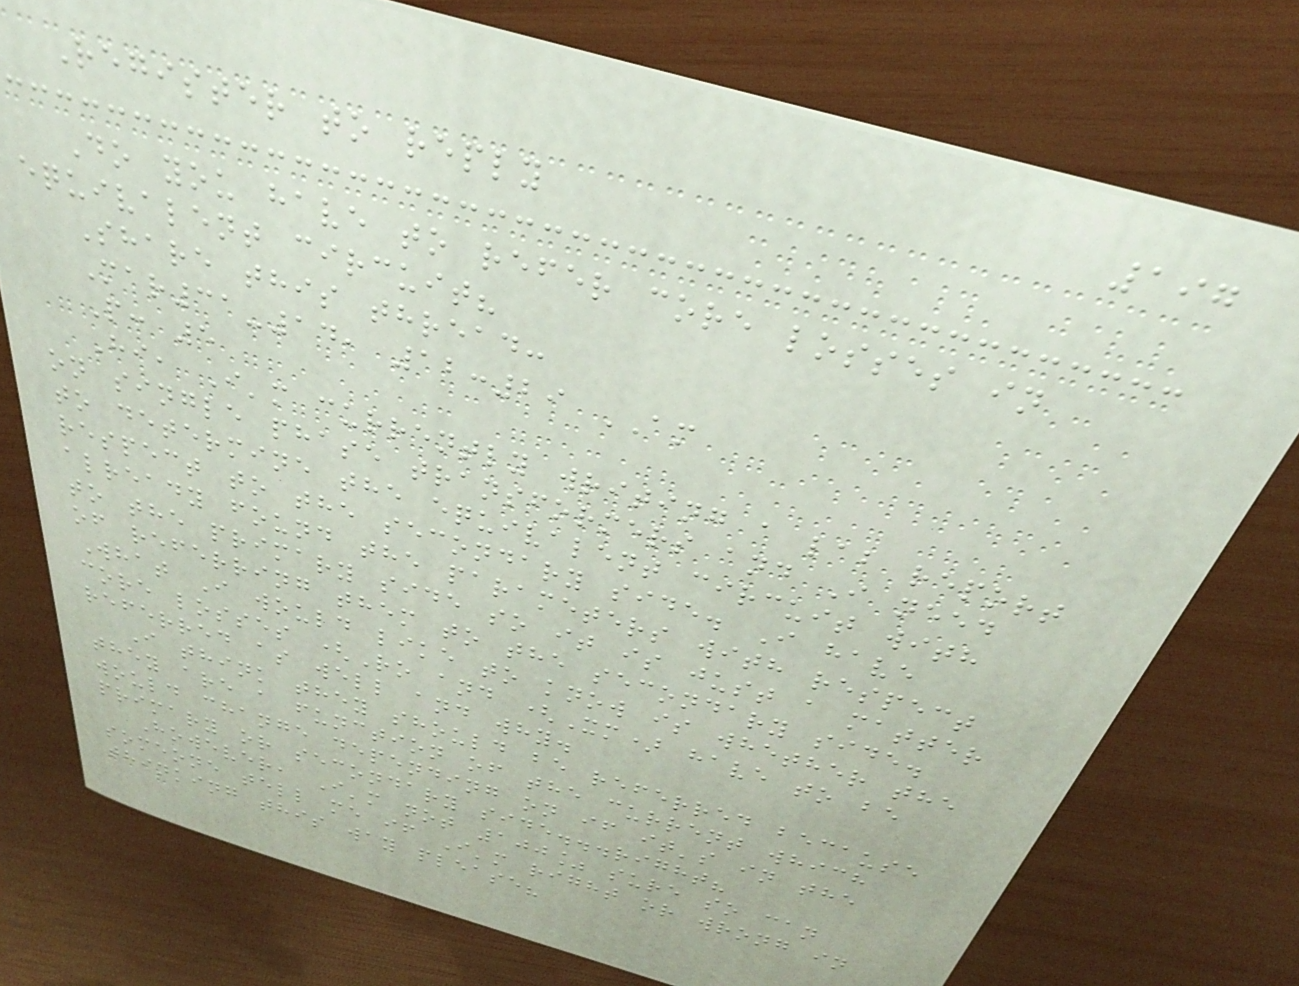197
Register to reply
Do you have to refer core losses in
equivalent circuit?
Share this thread:
Mar31-14, 12:29 AM
P: 5
Hi, I'm currently writing a lab report
on single phase transformers and I need
to determine the equivalent circuit with
respect to the secondary side. I have
already found the parameters with respect
to the primary side so it is just a matter
of referring them to the secondary side.
What I would like to know is whether the
core losses (Ro and (Xm) have to be
referred as well and why.
I think they should be referred because
they are a function of the current which
would change depending on if it's in the
primary or secondary side...right?
However, I'm not 100% sure so can
someone tell me if I'm right or wrong in
thinking this way please?
